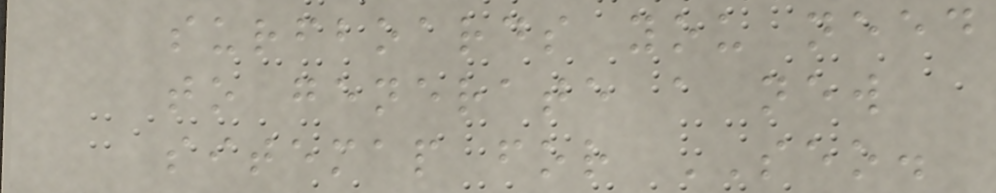surfboards you need
to generate a new
sitemap for SEO.
